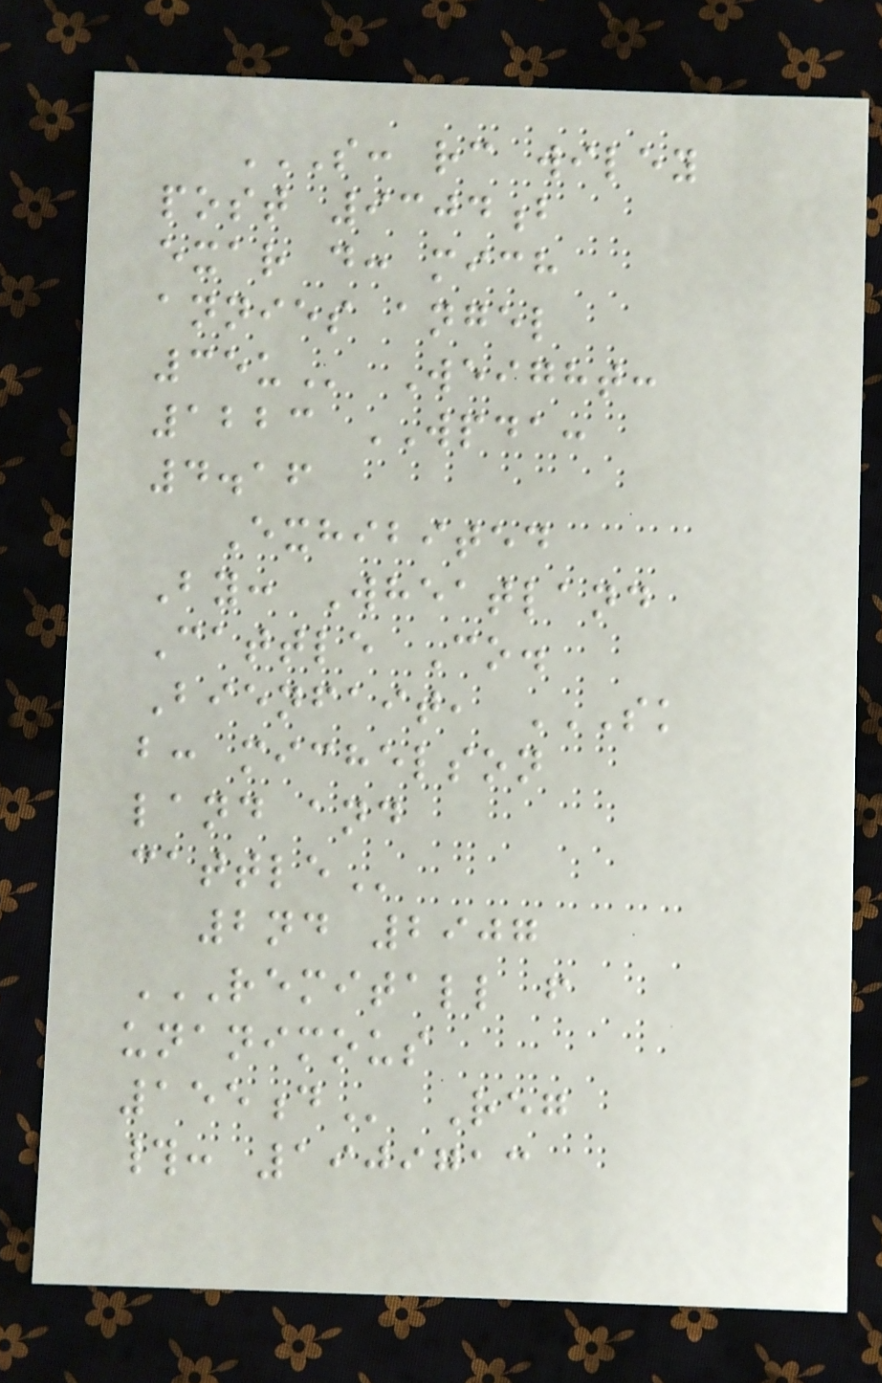S: RC WILEY
POST 9304B
EXAR D: MICH
ANNIES ANGEL
35U Weight:
1223 WPDA:
4.16
Exhibited
By: Wheatland
Cattle Co.
Bienfait, SK
B: MICHELSON
LAND AND
CATTLE
2nd 2907
REMITALL F
UNANIMOUS
155D Reg
#: 1909713
